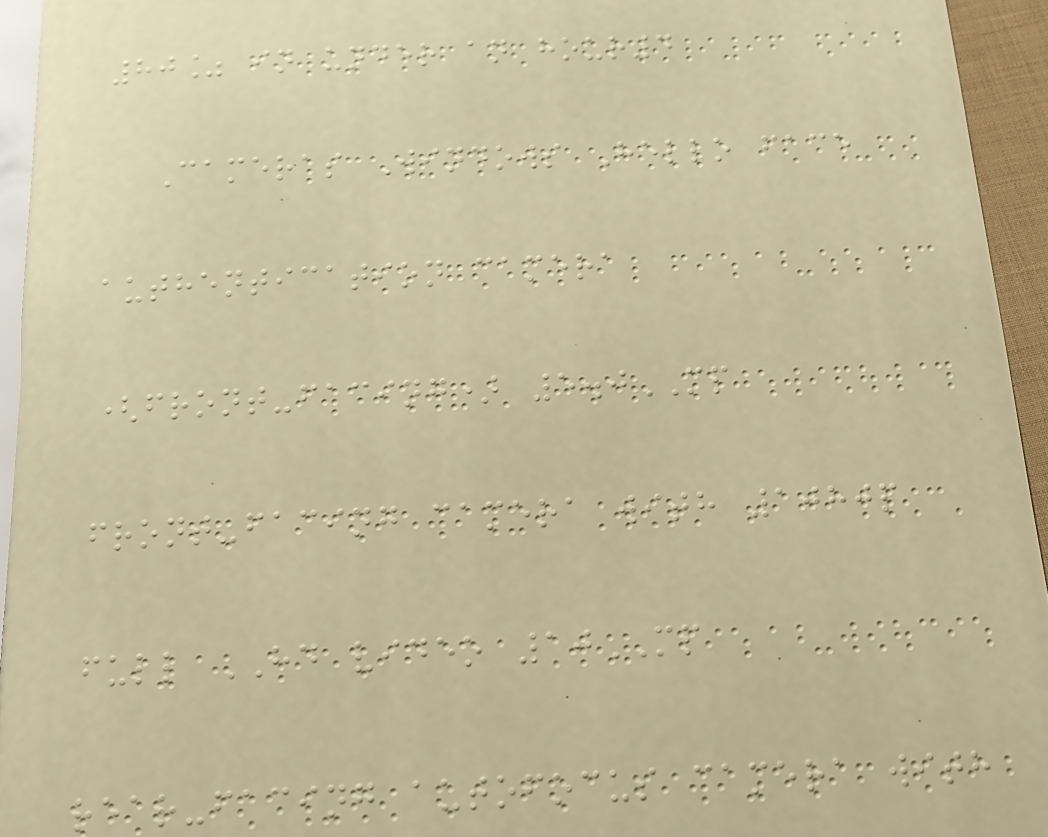80% in under an hour4
Cameras Windows Hello face
authentication camera
(front-facing) 5.0MP
front-facing camera with 1080p
full HD video 10MP
rear-facing autofocus camera with
